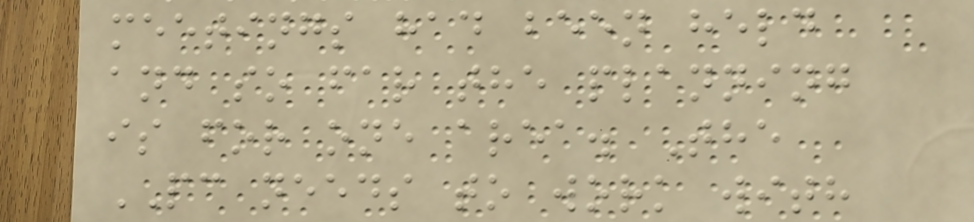meetings had been held
and so far the planning
is for one area. The
PC needs to work with
